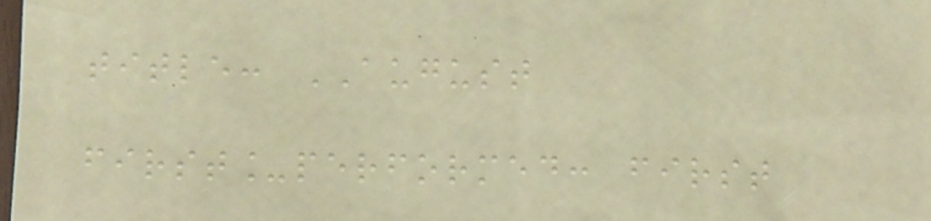title: AUGUST
first_performed: first
